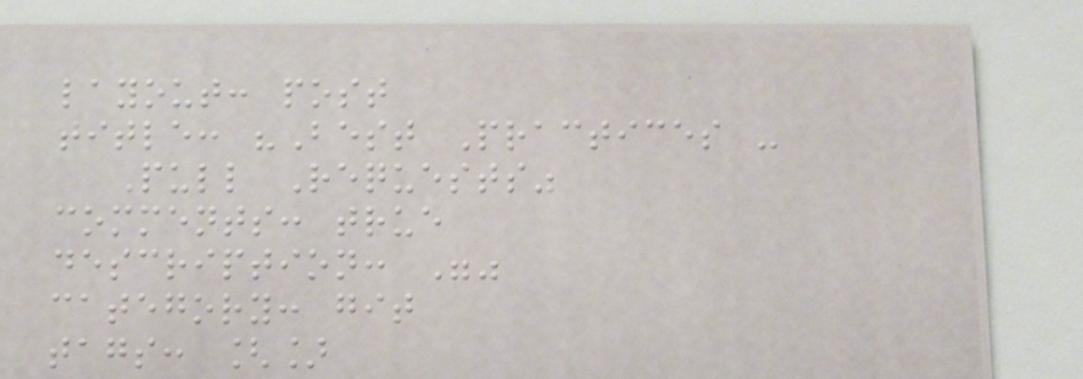layout: post
title: "Best Practices -
Pull Requests"
comments: true
description: ""
category: git
tags: []
